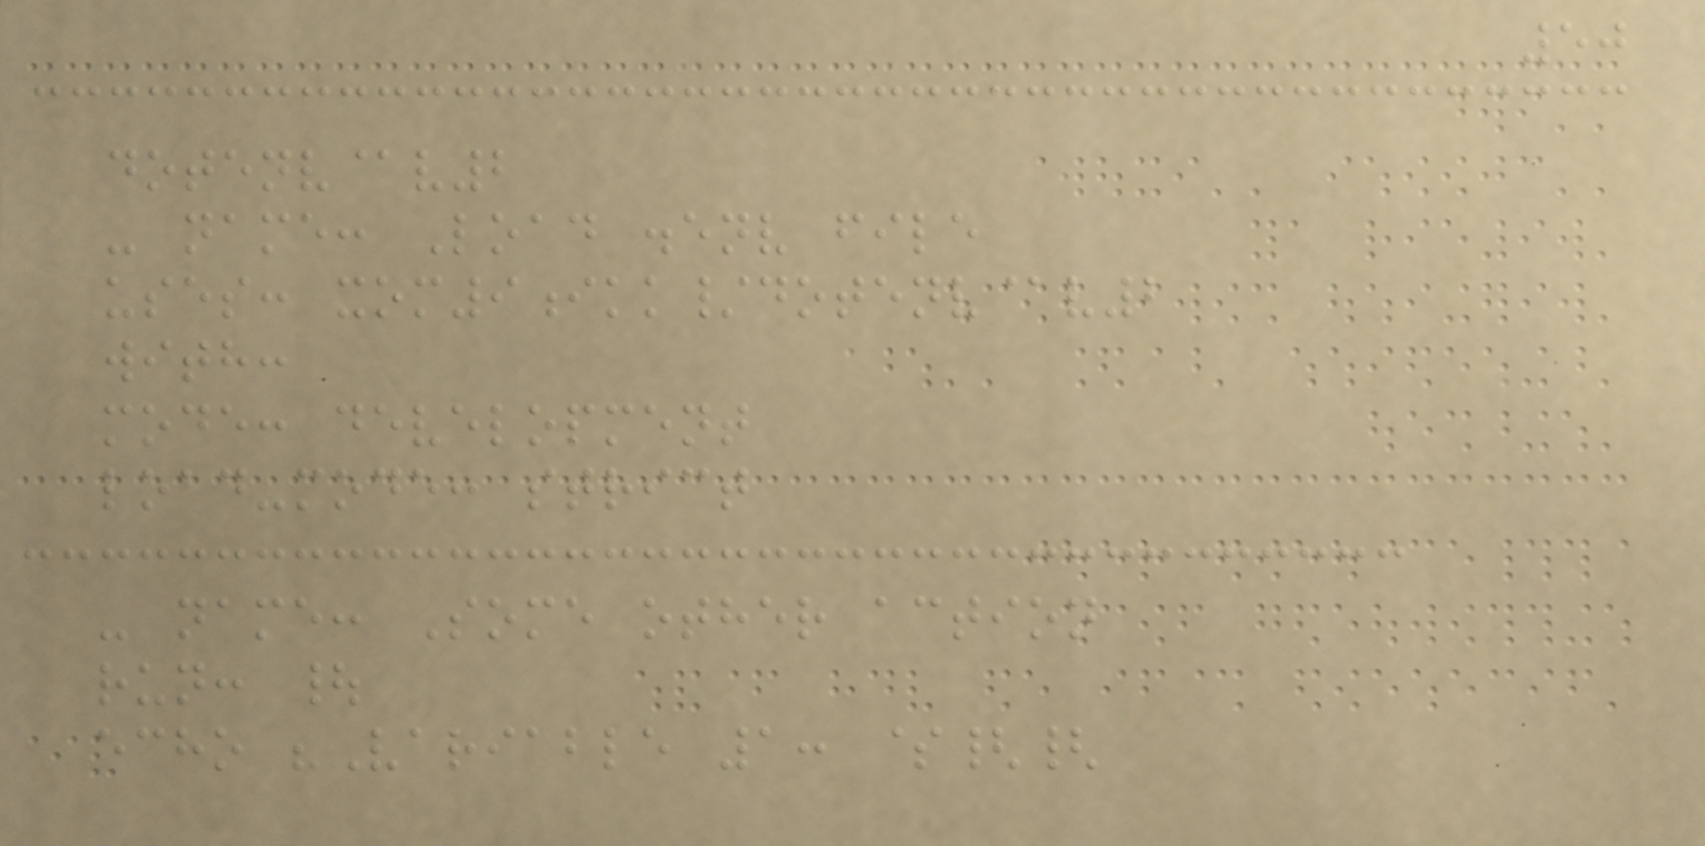50
dotenv@v2
- name: Load .env file
uses: xom9ikk/dotenv@v2
with:
mode: development
load-mode: strict
- name: Some other action
run: |
echo "Variable 1: ${{
